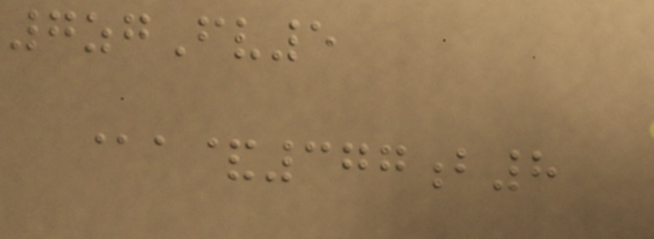7zgFv5
@a&377b8
